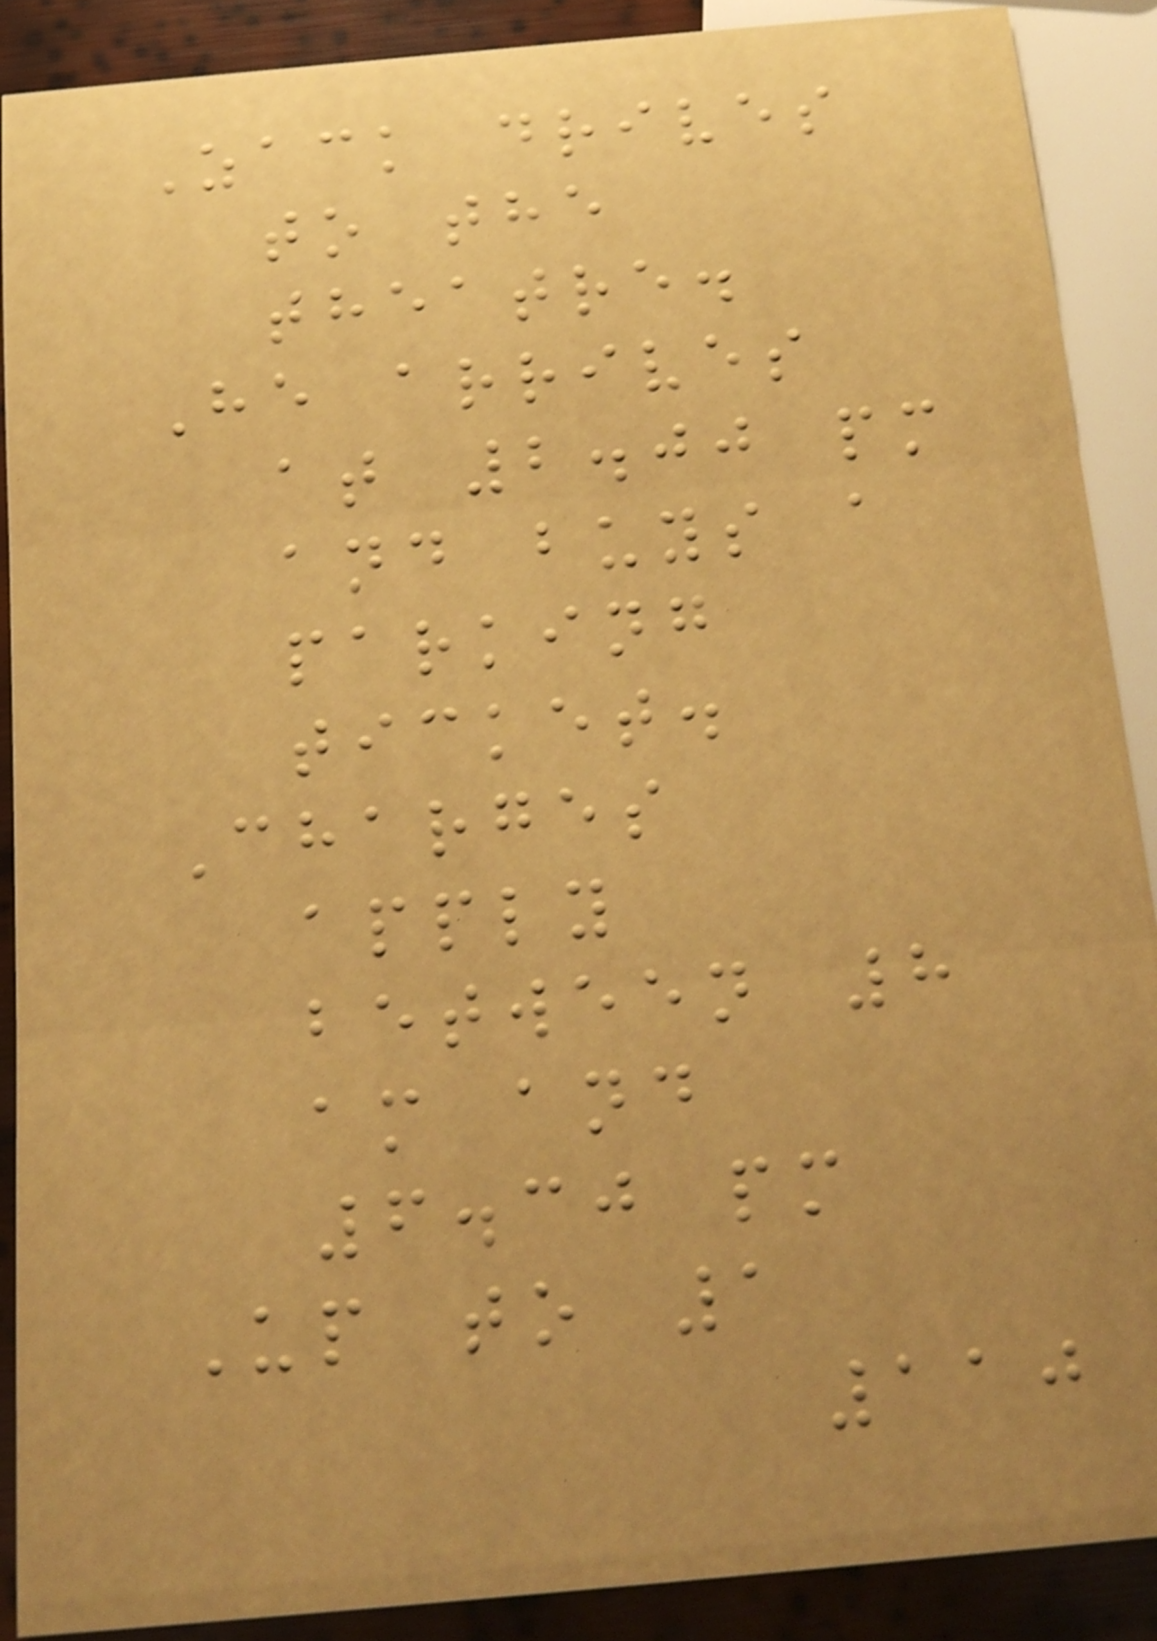Zack drives
to the
theatre.
He arrives
at 2.00 pm
and buys a
parking
ticket.
Charges
apply
between 8
am and
6.30 pm
Up to 1
110
